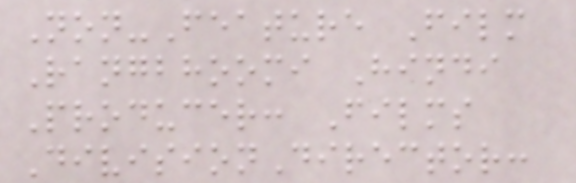Non-Feature Film
Rangbhoomi Hindi
Producer: Films
DivisionDirector:
